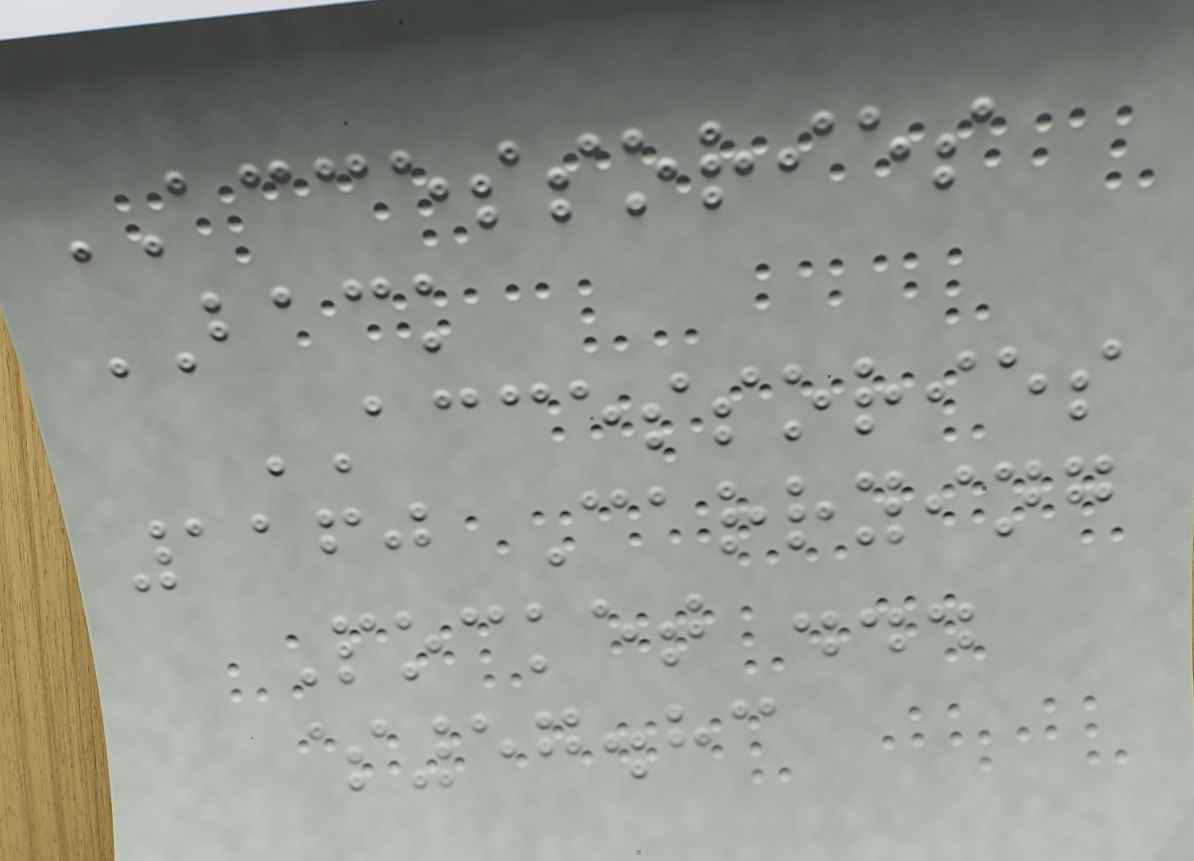ACCESSORIES
BACK
ACCESSORIES
1160 Carrying
Pocket ...
$57.83
